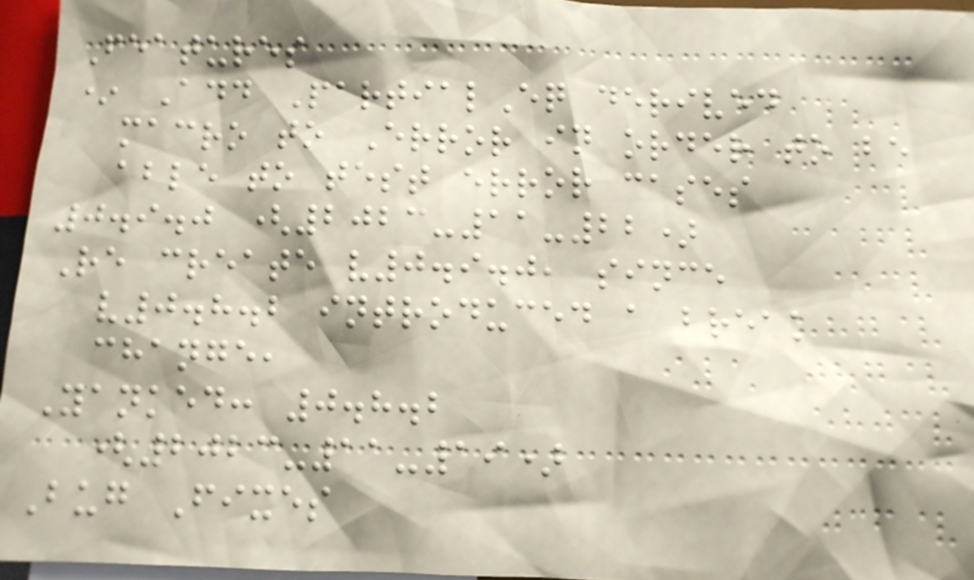Features
* Add PartialEq derived
macro to Error in order to be
able to test error cases
0.9.0 (2023-11-22)
Re create v0.9.0, since
v0.8.2 introduced a break
change,
Yanked: 0.8.2
(2023-11-19)
Bug Fixes
